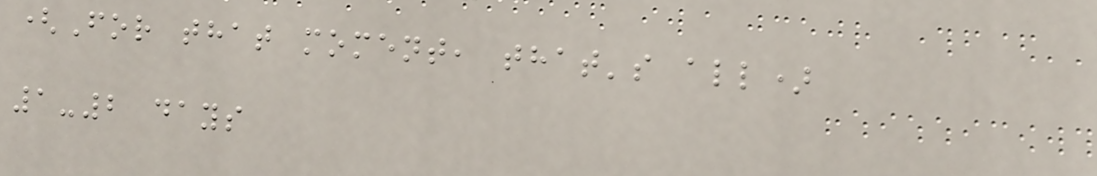(For that moment, that's all)
1-2 days
